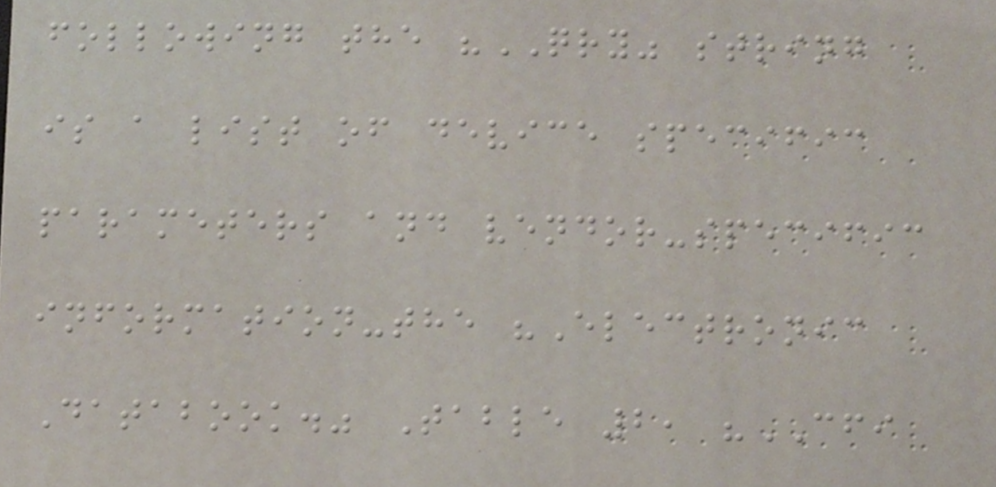following the "QRY" string
is a list of device specific
parameters and vendor-specific
information-the "Electronic
Databook." Table 2, "CFI
